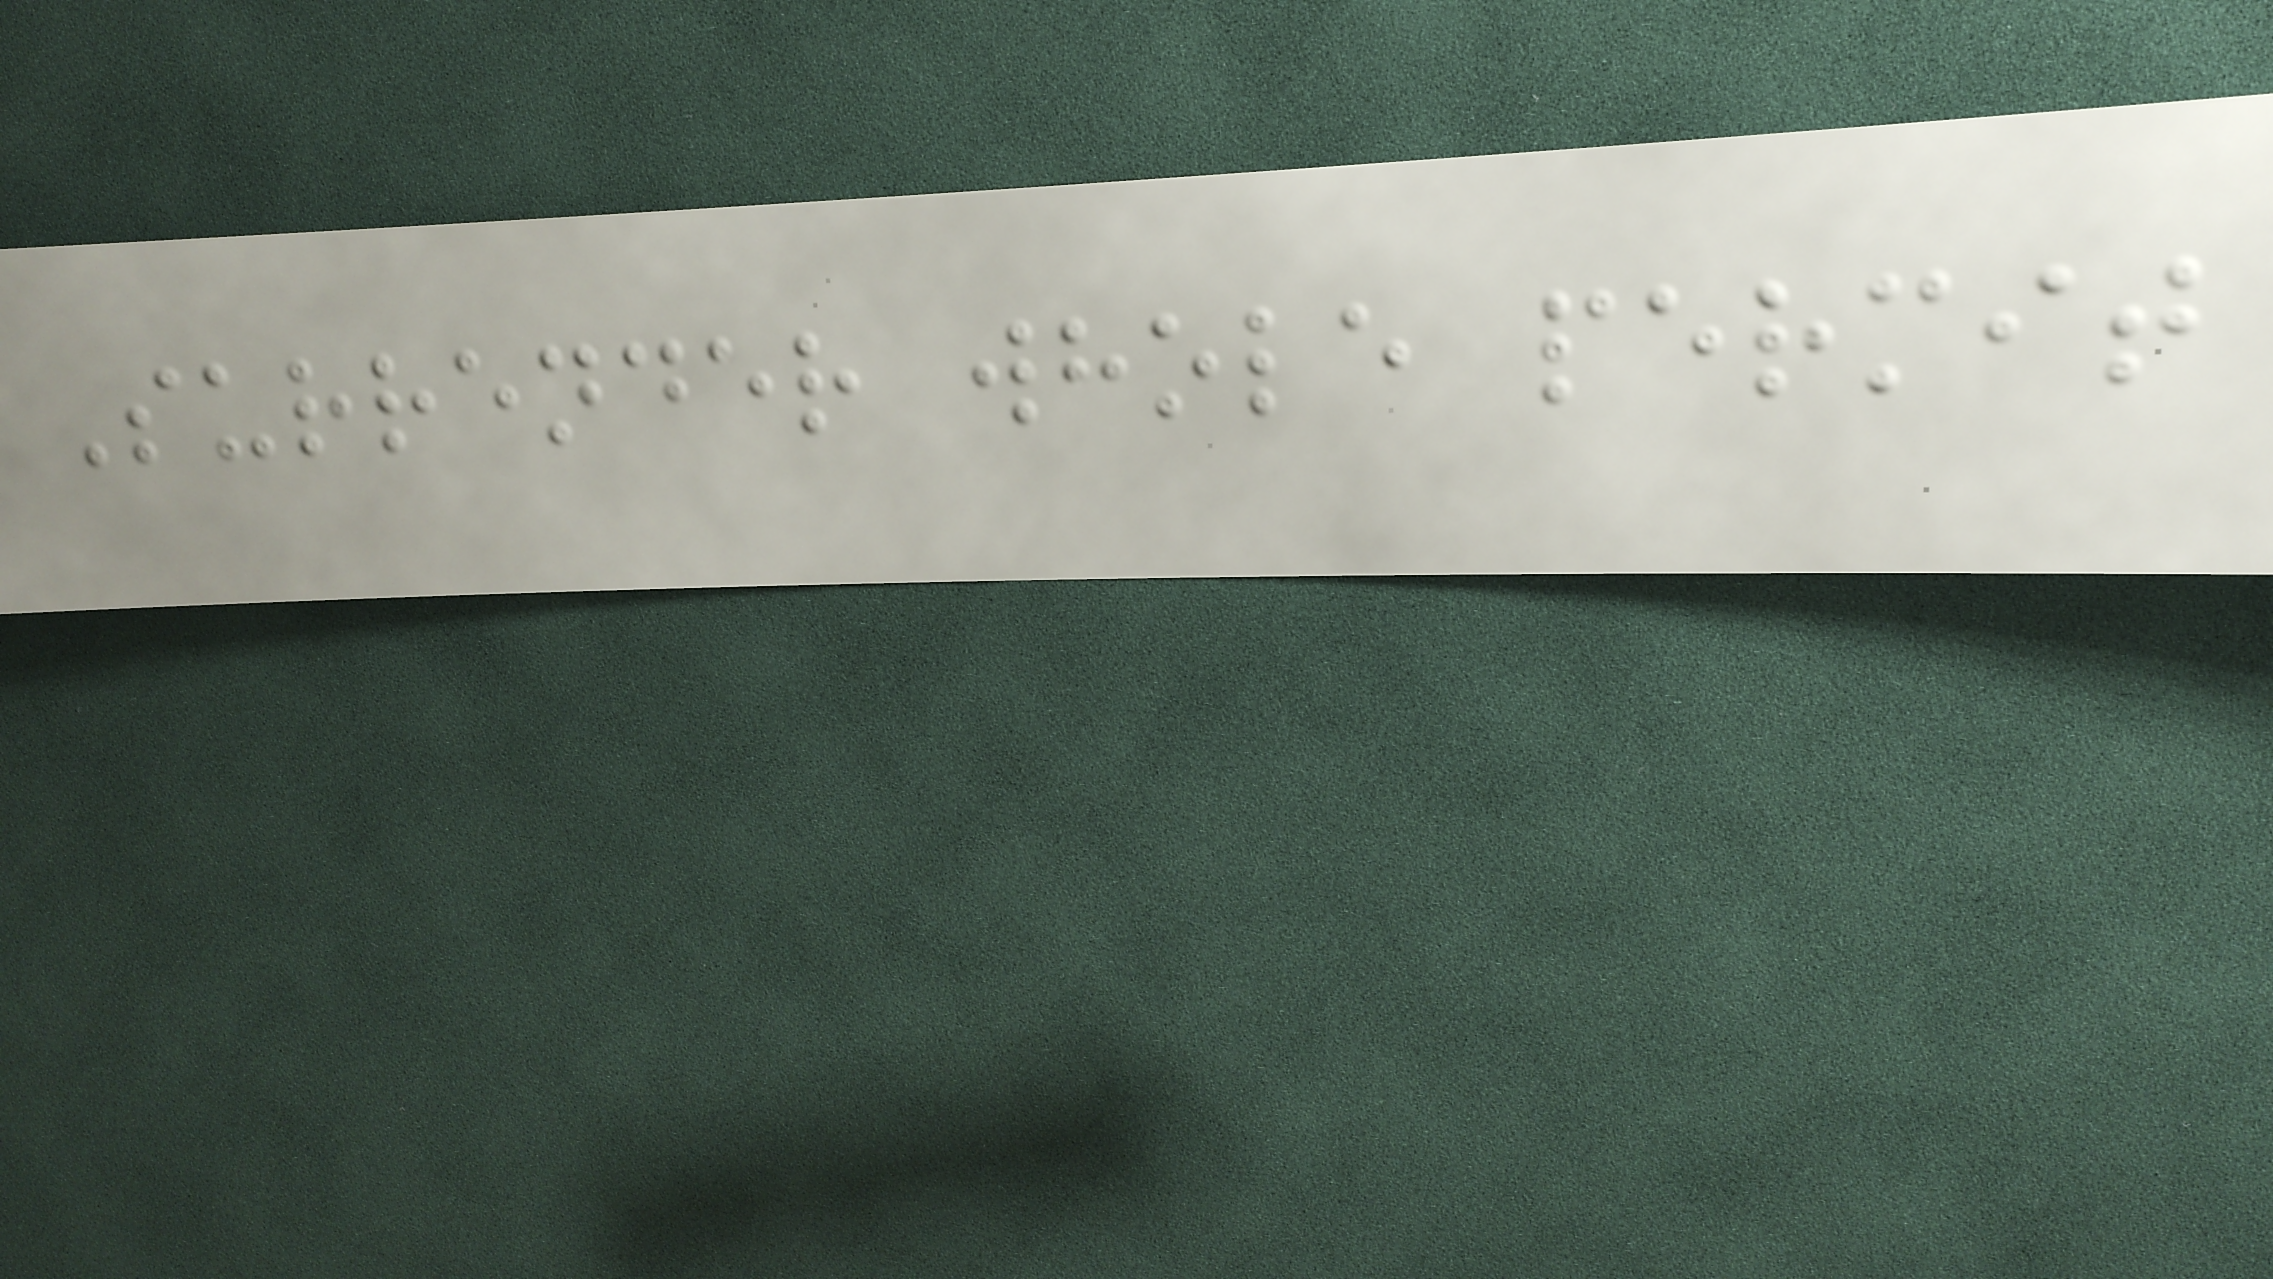Surrender whole permit
